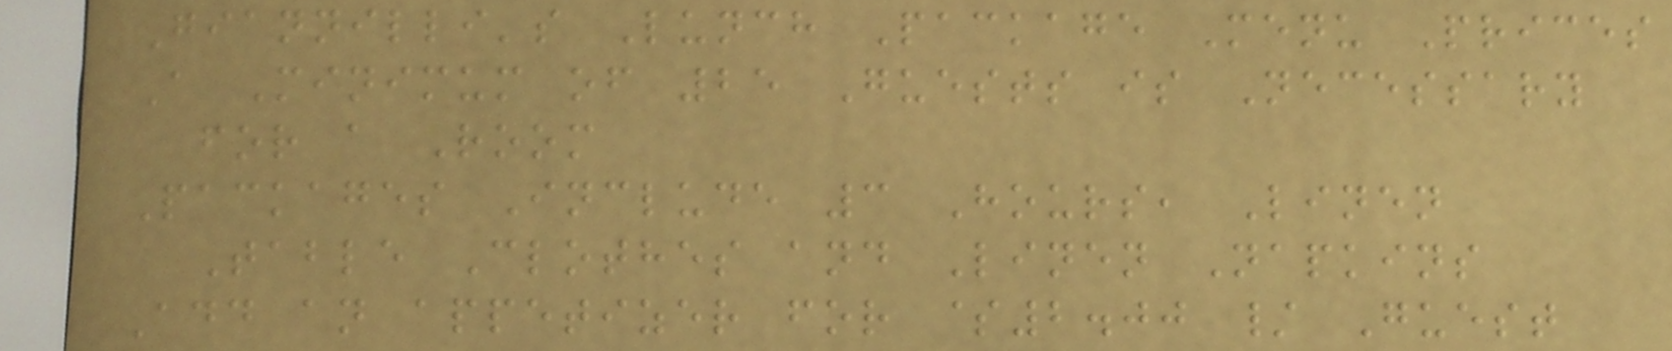Giannilli's Lunch Package Menu Prices
A Minimum of 25 Guests is Necessary
for a Room
Packages Include 3 Hours, Linen
Table Clothes and Linen Napkins
Add an appetizer for $2.00 / Guest
